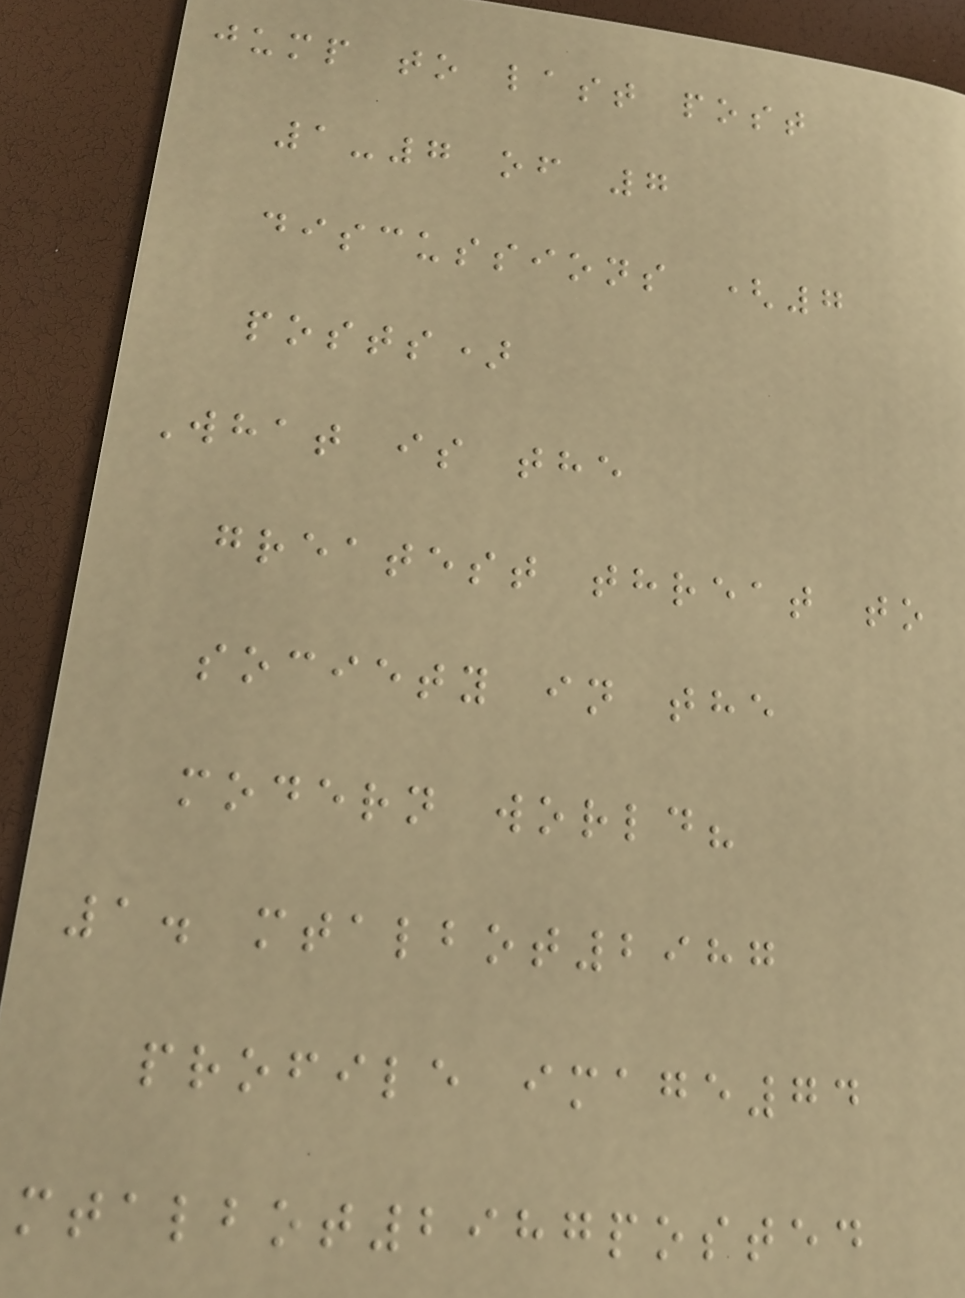jump to last post
1-7 of 7
discussions (7
posts)
What is the
greatest threat to
society in the
modern world?
1. mtalbot2987
profile image74
mtalbot2987posted
